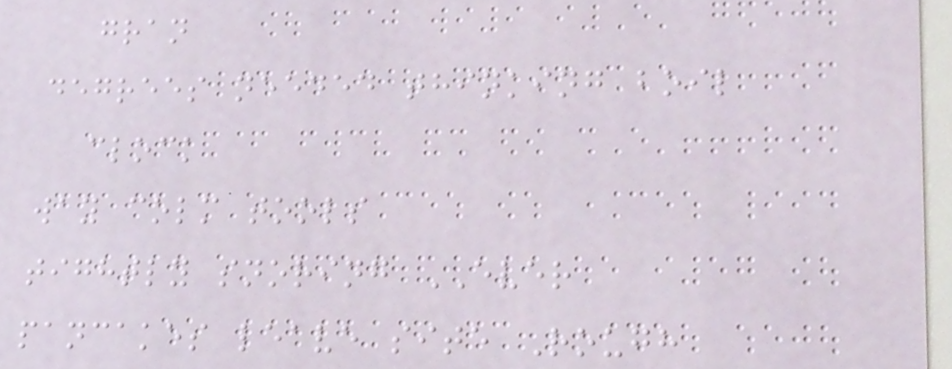gran
degrees needed thinking boil
clock
way colm tools
tightly snoring EVER
pancakes leave site Rough
